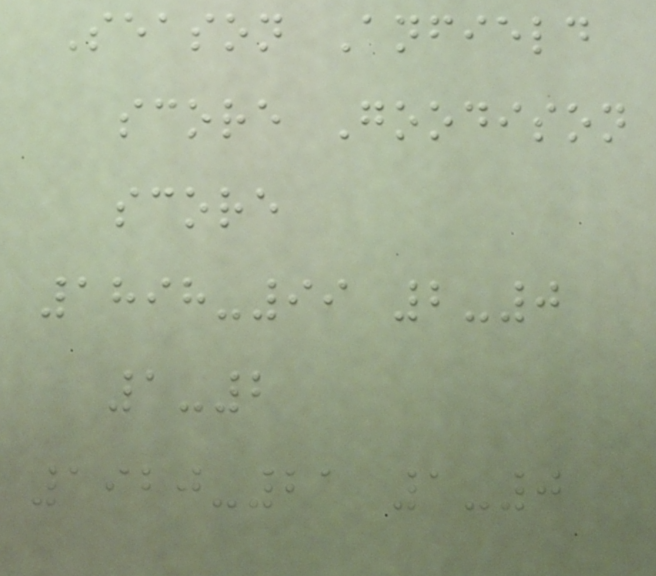Season Anfield
score Goodison
score
1898-99 2-0
1-2
1920-21 1-0
